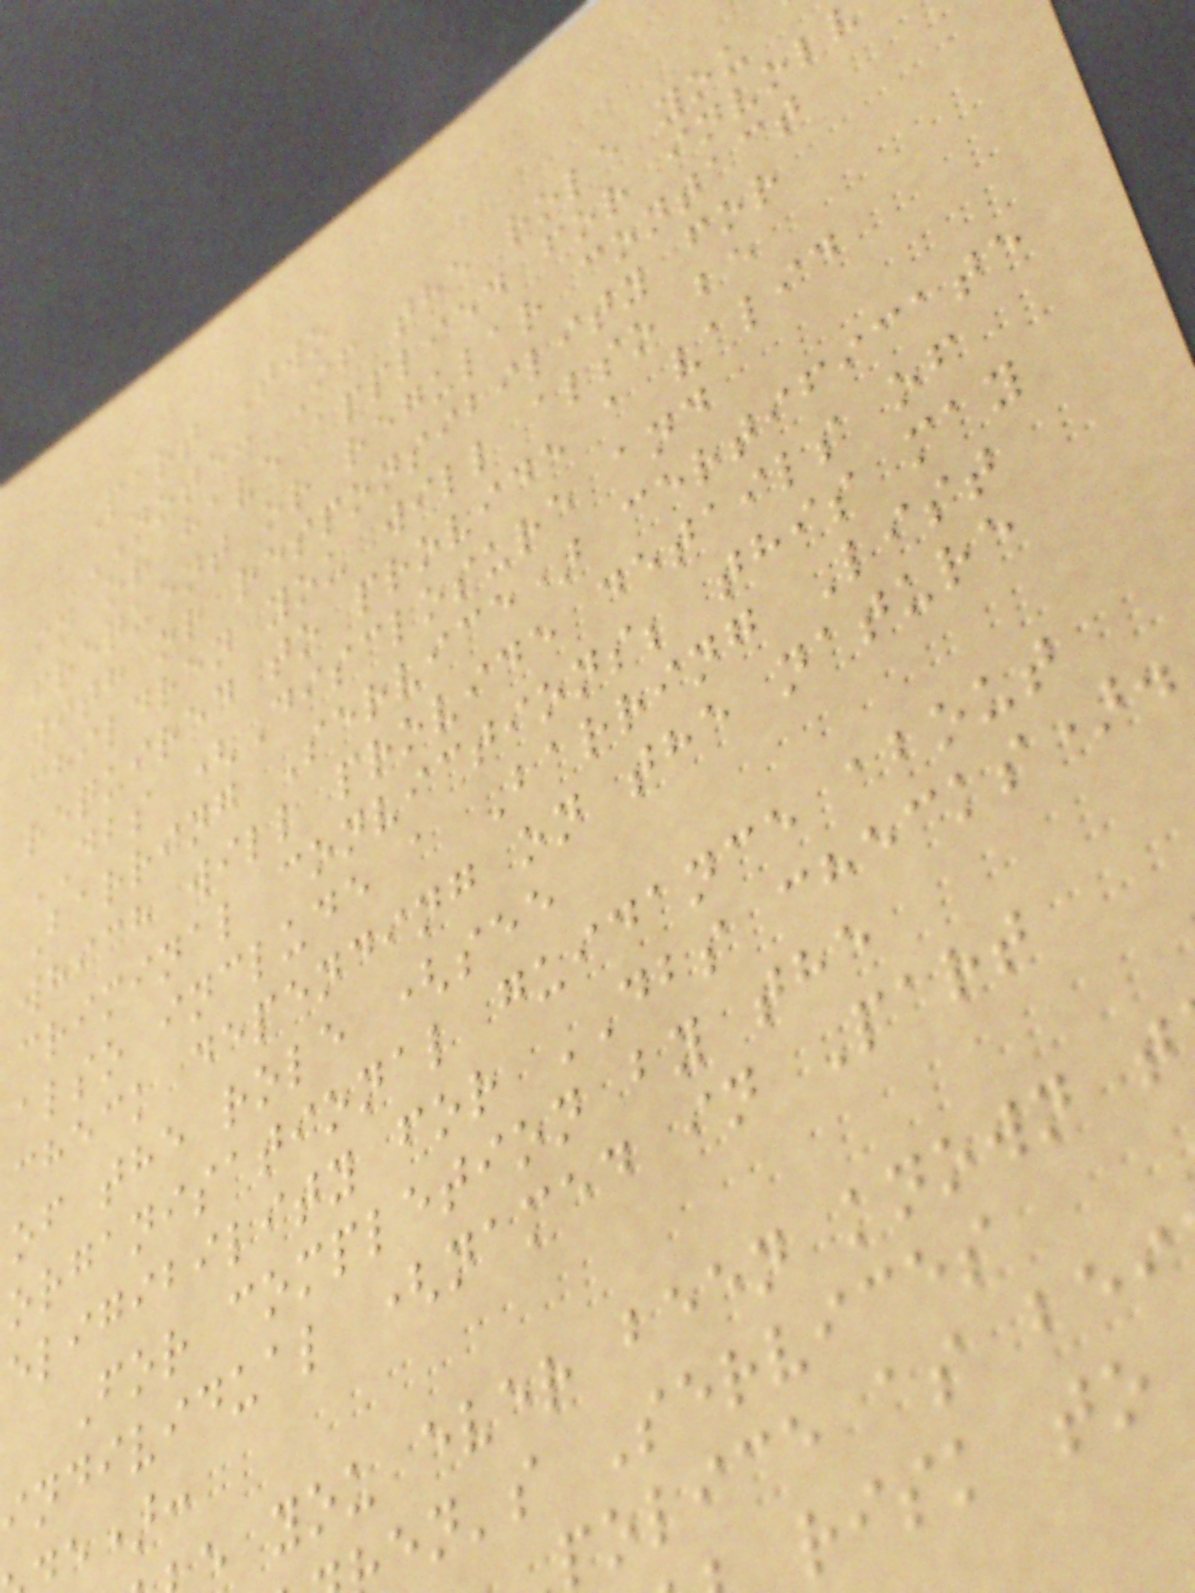Part Two
NOTE: If the role you
in or have applied for invol
frequent or regular contact
with or responsibility for
children you will also be
required to provide a valid
DBS (Disclosure and
Barring Service) certificate
which will provide details of
criminal convictions; this may
also include a Barring List
check depending on the nature
of the role (see
organisational guidance about
eligibility for DBS checks).
For completion by the
individual (named in Part
e):
you ever been known t
en's Services
police as bei
risk to
